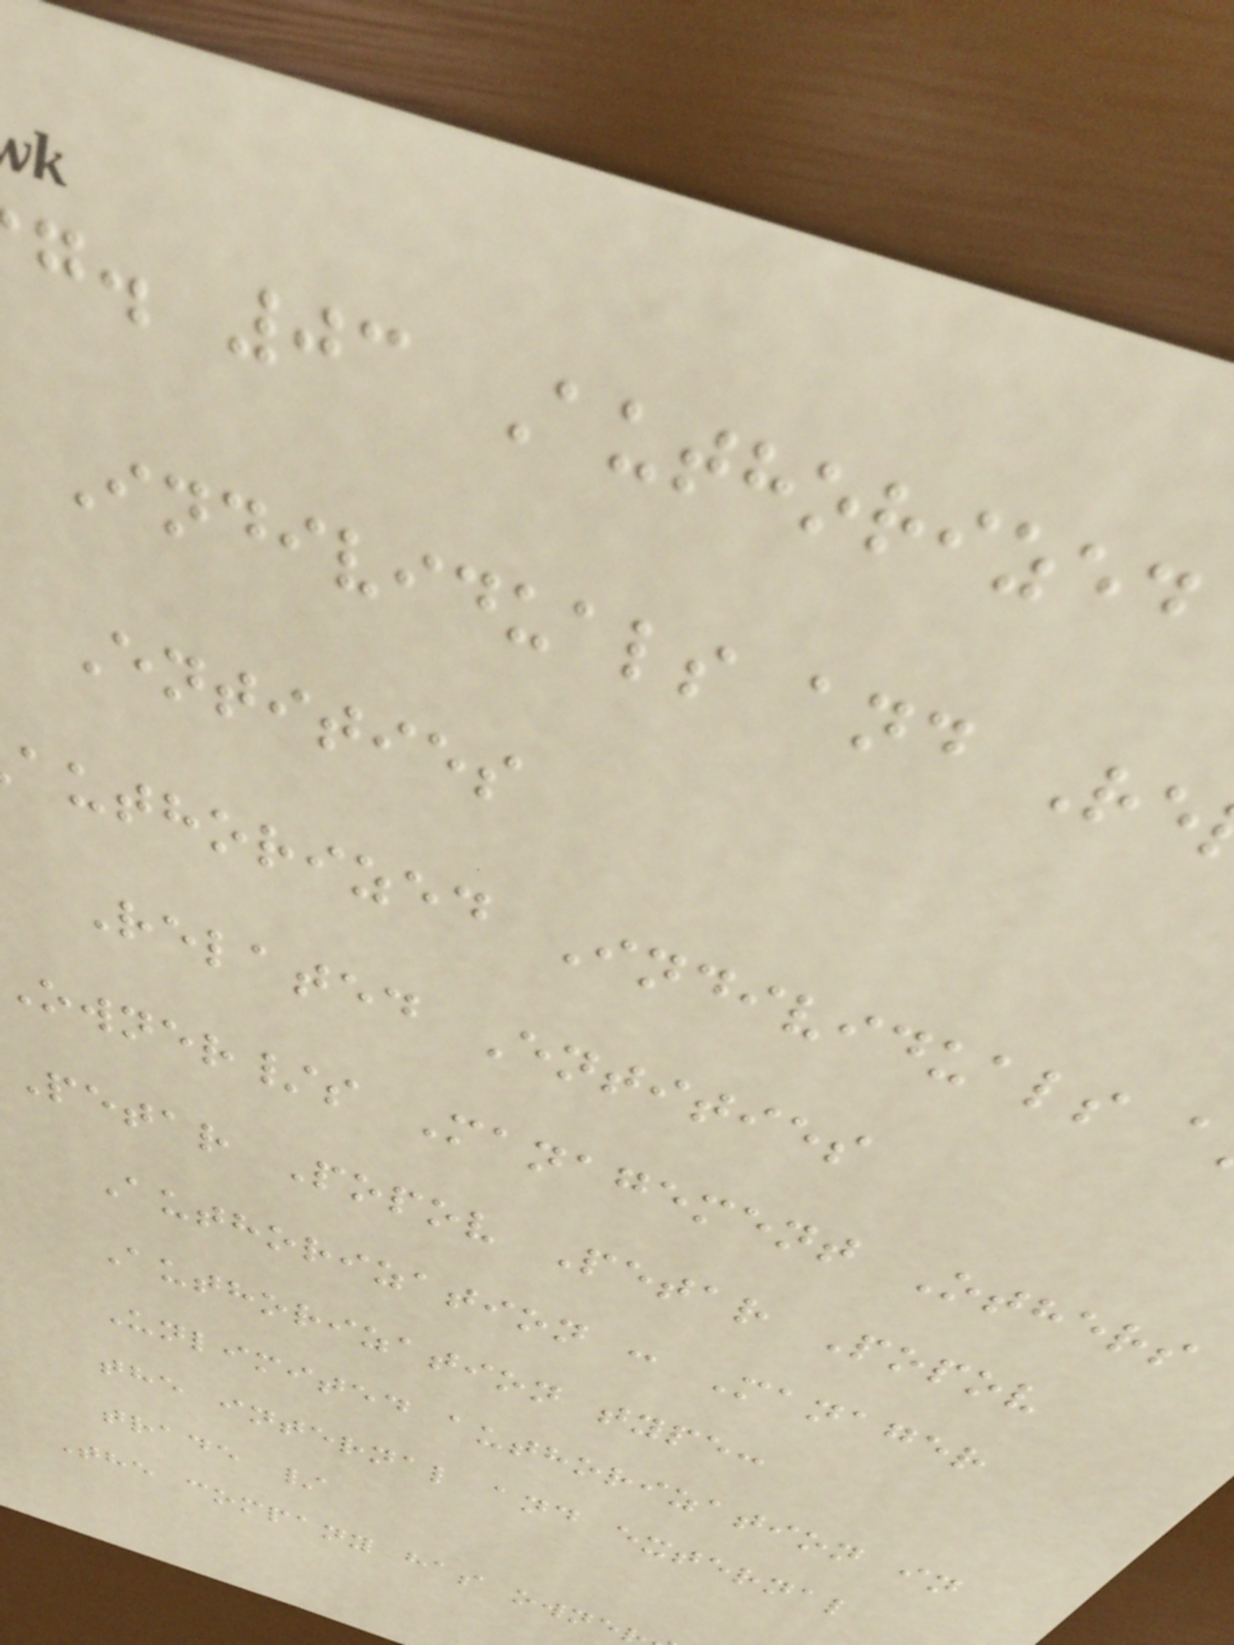g. 03 Authorized
Individuals and Re
Entities
authorized Individuals a
Related Entities
owner/s Management Others
Petar Popov Petar Popov
Authorization : Manager
Authorization type:
Unlimited authorization in
the internal and external
trade /
The company has owne
